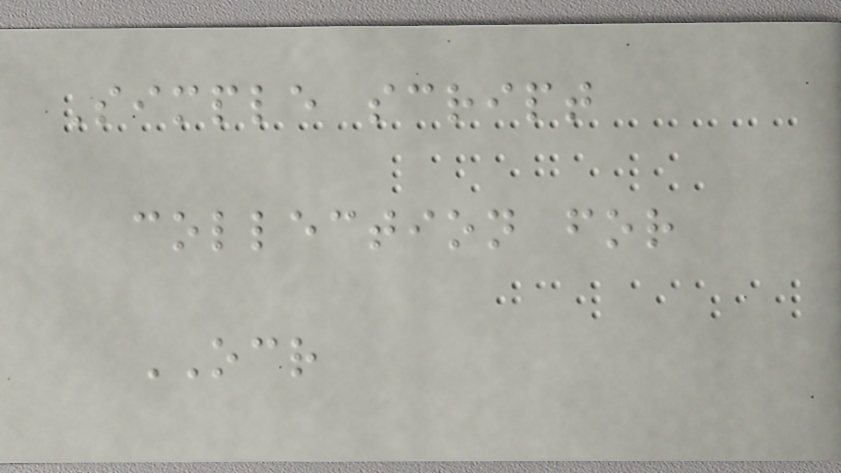Simple script
collection for
OCR
